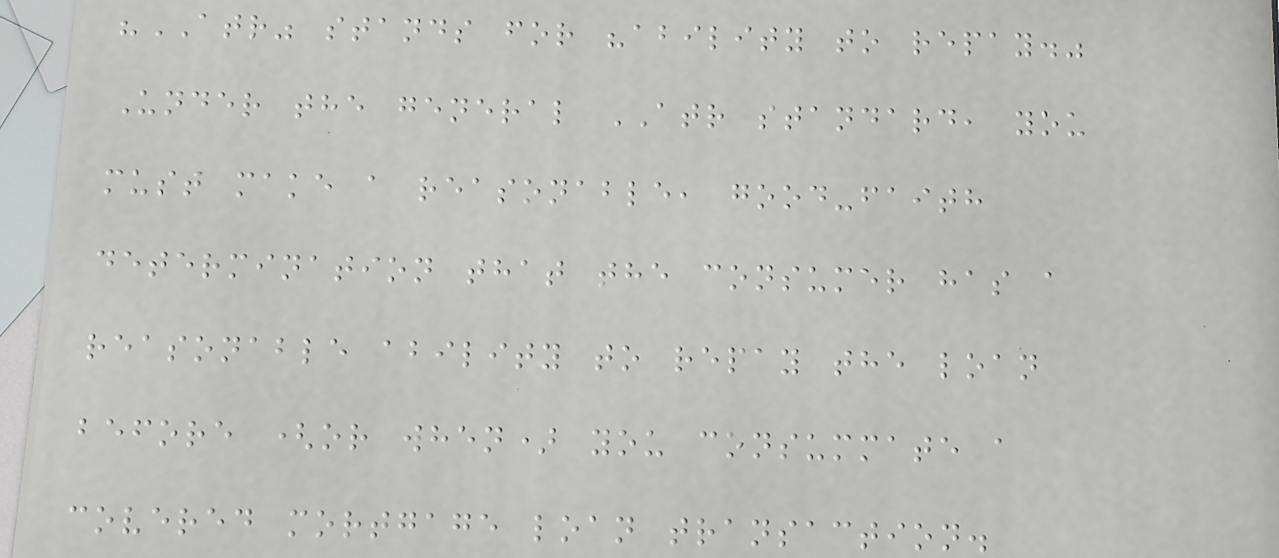"ATR" stands for "ability to repay."
Under the general ATR standard, you
must make a reasonable, good-faith
determination that the consumer has a
reasonable ability to repay the loan
before (or when) you consummate a
covered mortgage loan transaction.
